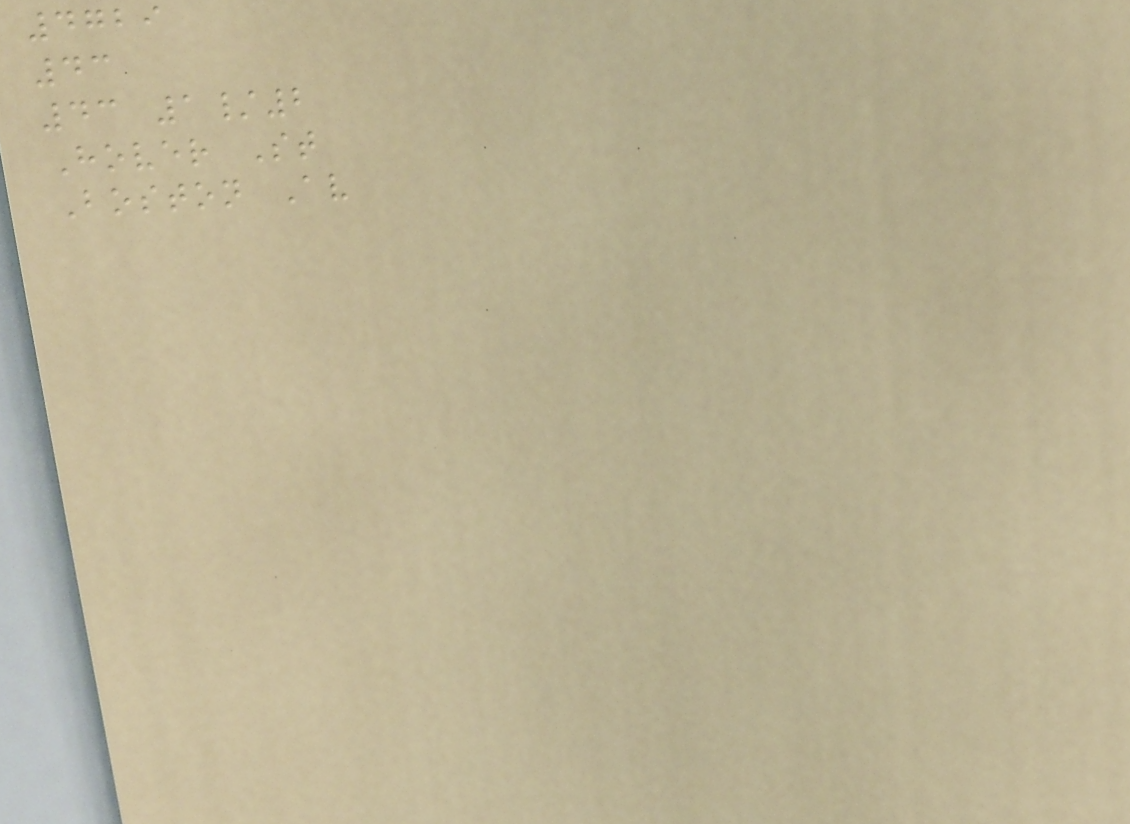4729
43
43 1/2
Hover St
Boston Av
